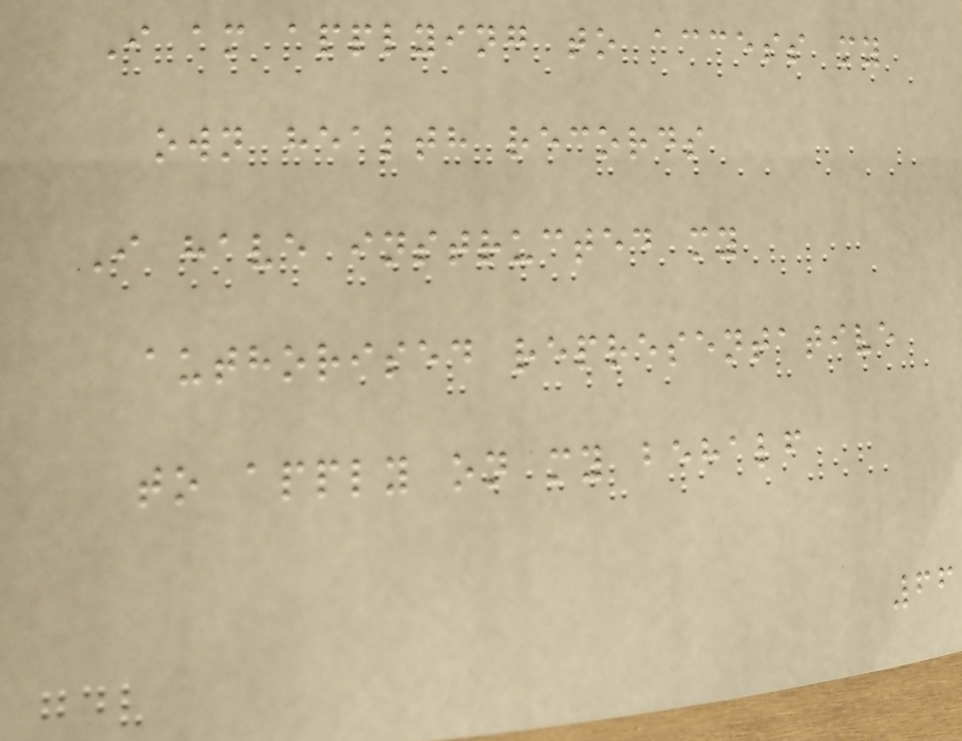I am applying to access my
own health records
I have instructed my
authorised representative
to apply on my behalf
66
